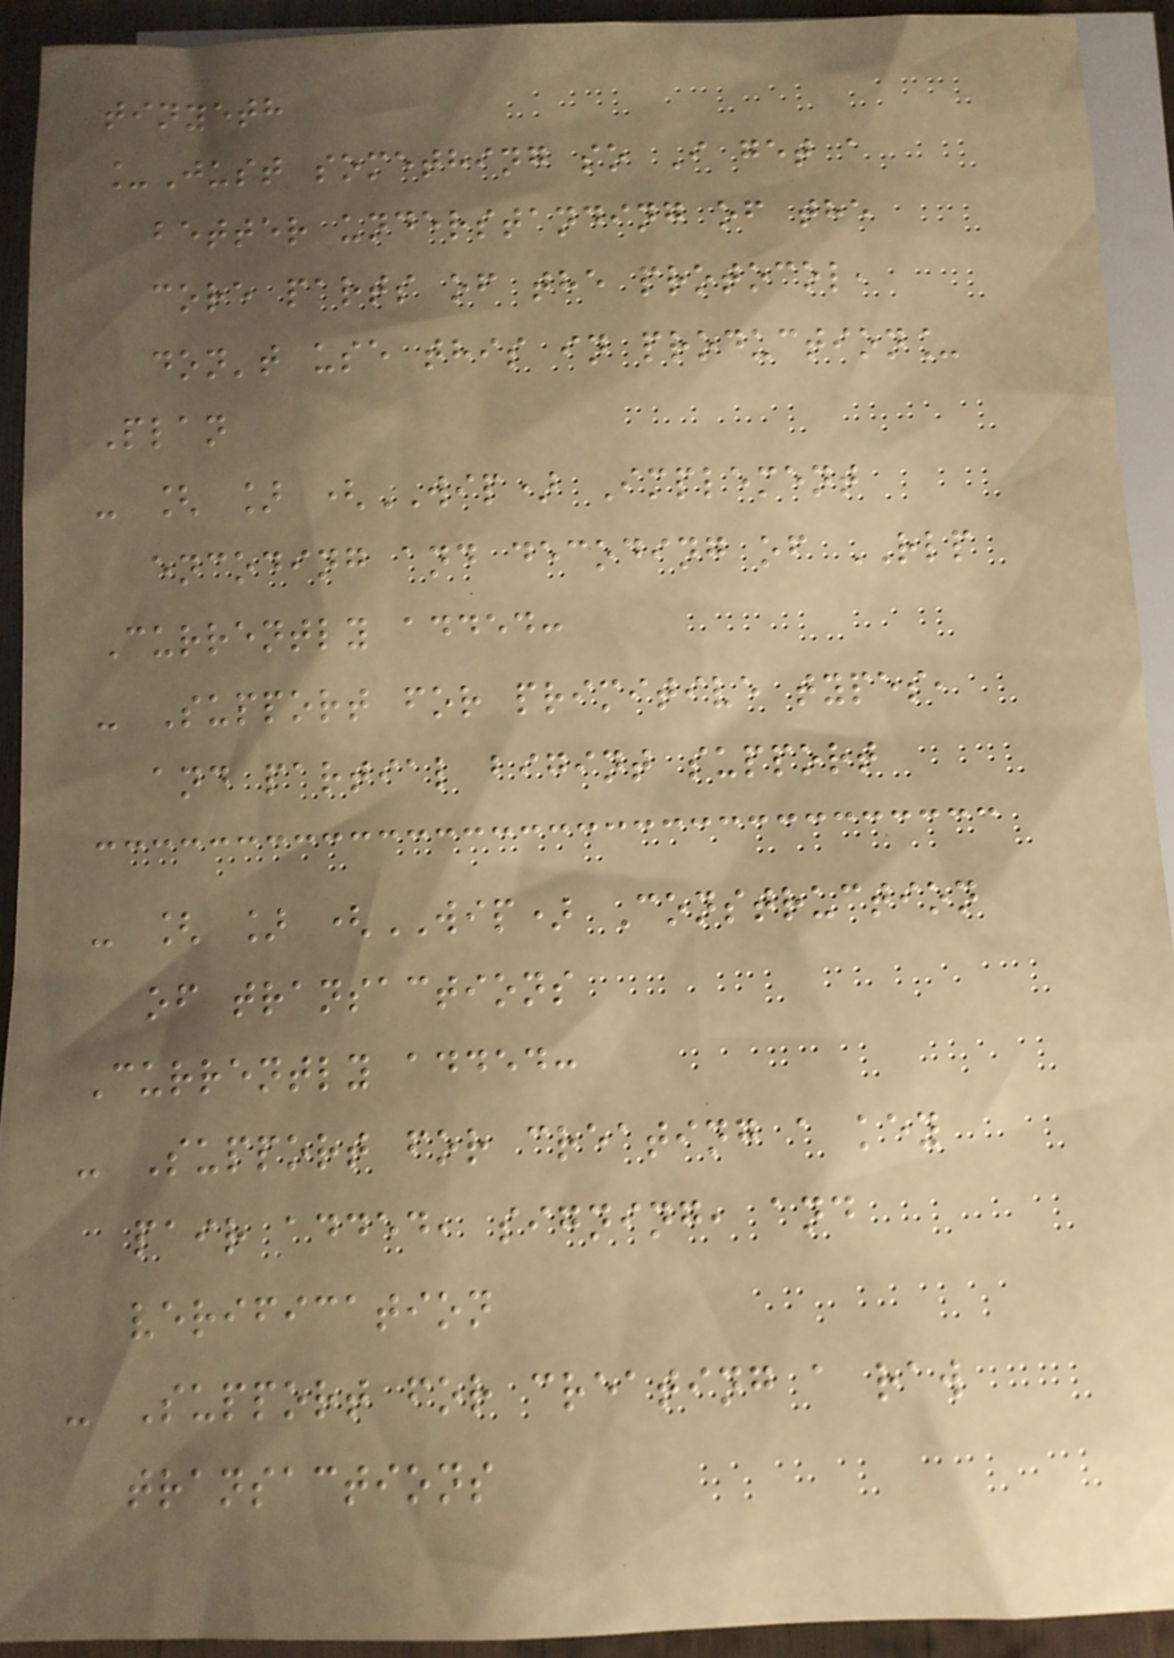tinyeth
_Just something so I get a
better understanding of the
core parts of the protocol,
don't use this in production_
Plan
- [ ] (WIP) Implement
encoding and decoding of RLP
Currently added:
- Support for primitive types,
and partial bigint support
- [ ] (WIP) Construction
of transactions
Currently added:
- Support for creating a key
pair added, signing, and
verification
- Support for creating a raw
transactions
